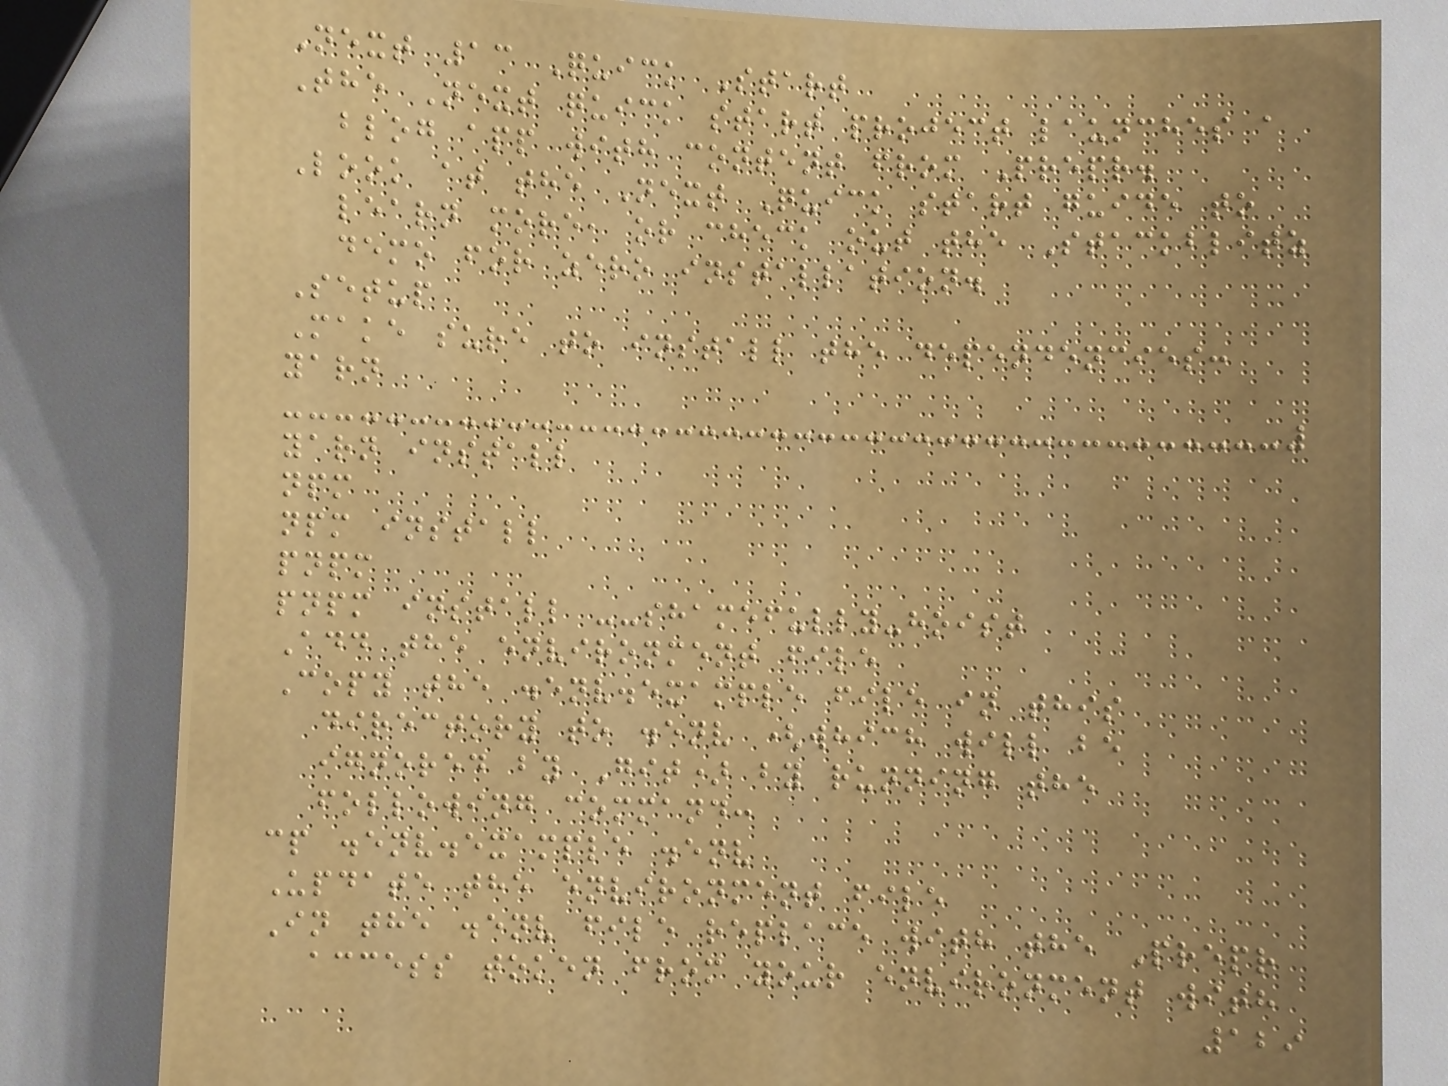Next 13 Quick Start
The Next quick start project launches a
blog app with content from Prepr.
Look at the Next Quick start guide to
learn more, or check out the Stackblitz
demo for zero installation.
Setup
Make sure to install the dependencies:
yarn
yarn install
npm
npm install
pnpm
pnpm install --shamefully-hoist
Add the environment file
Copy the .env.example file in this
directory to .env (which will be
ignored by Git) by running the
following command:
cp .env.example .env
Update the environment file
In the .env file replace with the Prepr
access token from your environment with
129
